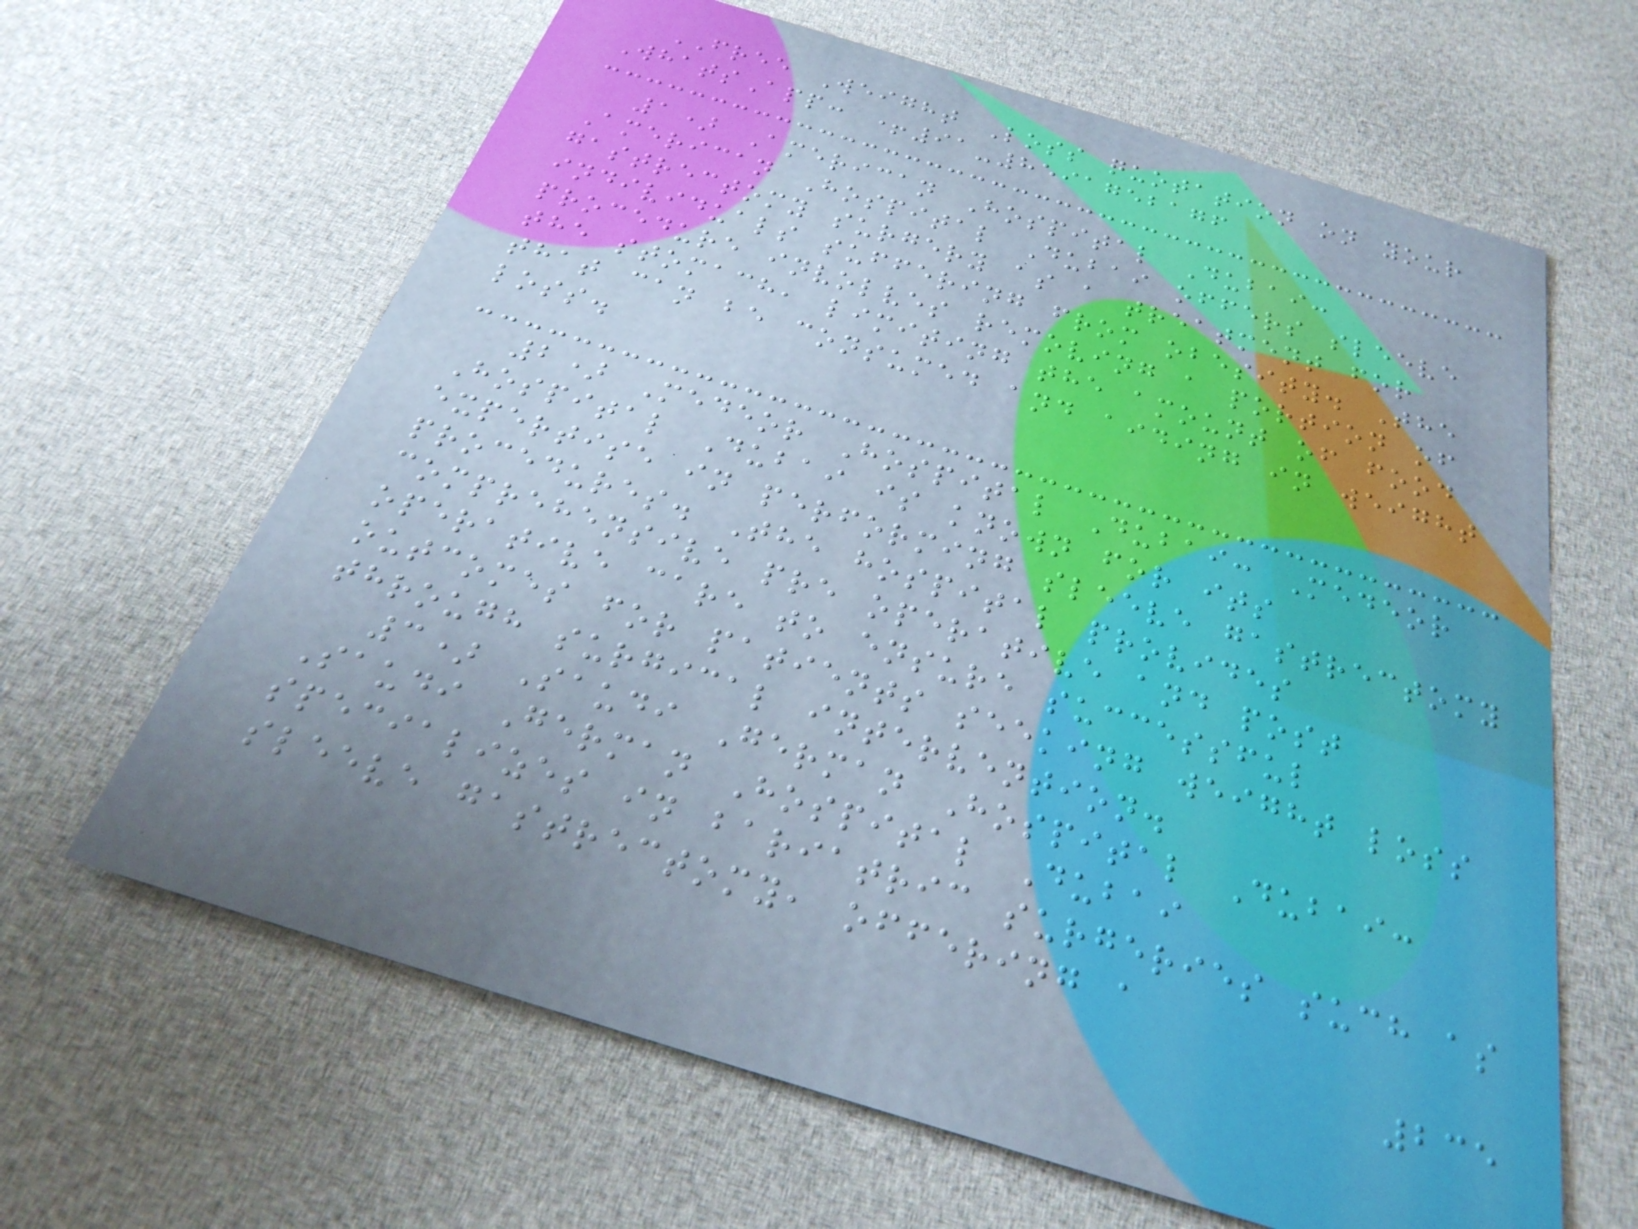FREE Weight Loss quotation on your
WhatsApp: +91-8591752176
1) American Hospital Dubai:
American Hospital Dubai offers sleeve
gastrectomy surgery as a treatment for
individuals suffering from obesity. The
procedure involves removing a portion of
the stomach, limiting the amount of food
that can be consumed and aiding in weight
loss.
2) Medeor Hospital Dubai: Medeor
Hospital Dubai is known for its
expertise in performing sleeve gastrectomy
procedures. The hospital provides
comprehensive pre operative and post
operative care to ensure successful
outcomes for patients seeking weight loss
through surgical intervention.
3) Saudi German Hospital Dubai:
Saudi German Hospital Dubai
specializes in bariatric surgeries such as
sleeve gastrectomy, offering a
235
